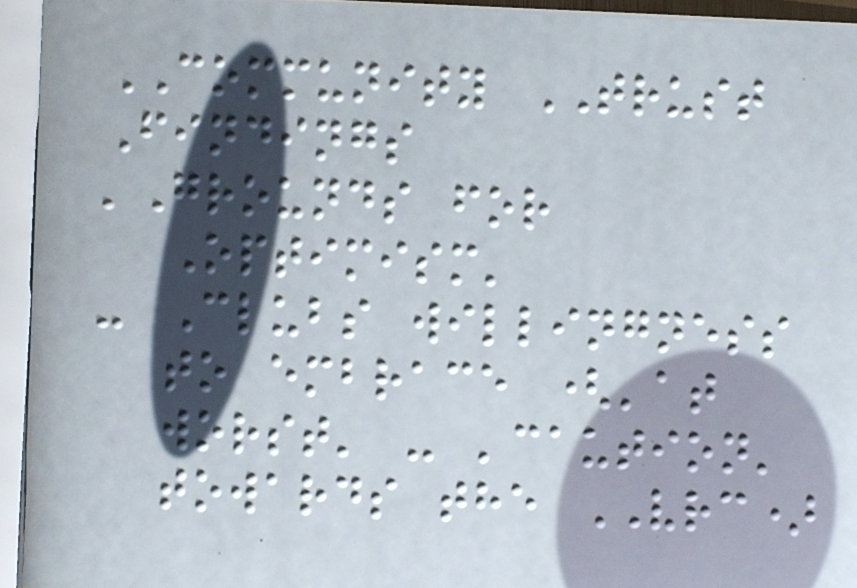COMMUNITY TRUST
Findings
'Grounds for
Optimism'
- Clubs willingness
to embrace ('at
worst' - 'caution'
towards the VRC)
